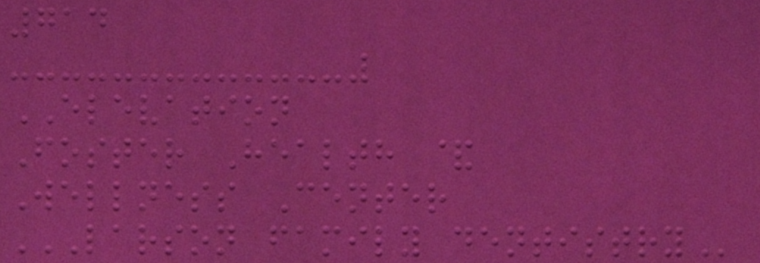714
ELEVATION
Foster Health &
Wellness Center
LARSON FAMILY DENTISTRY
